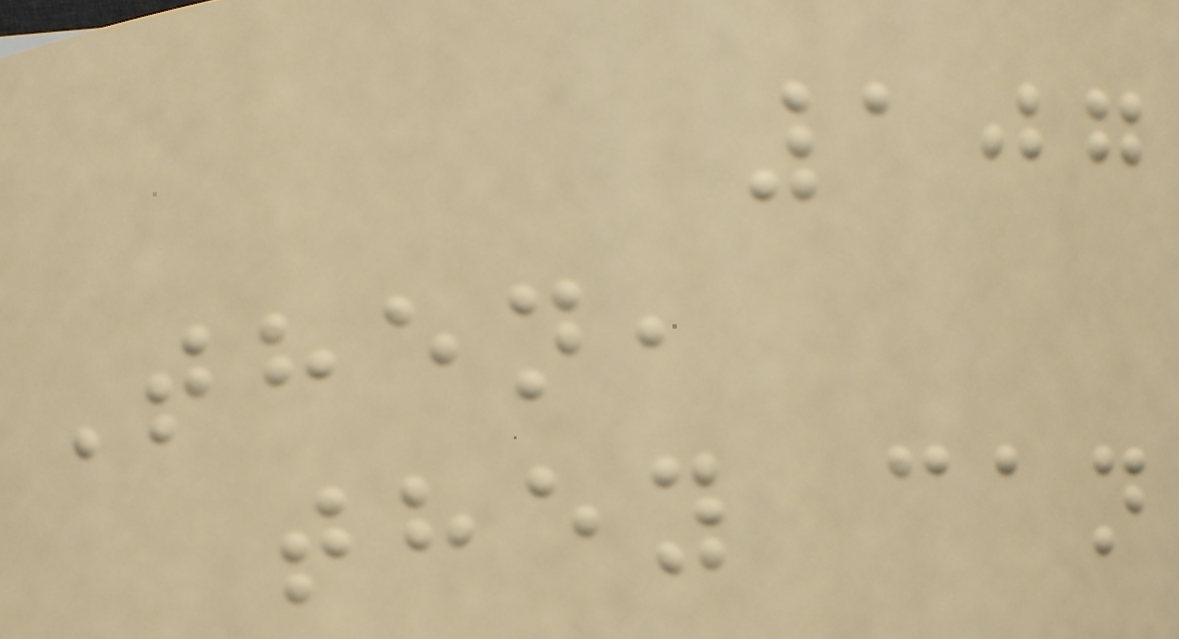107
Then,
they can
